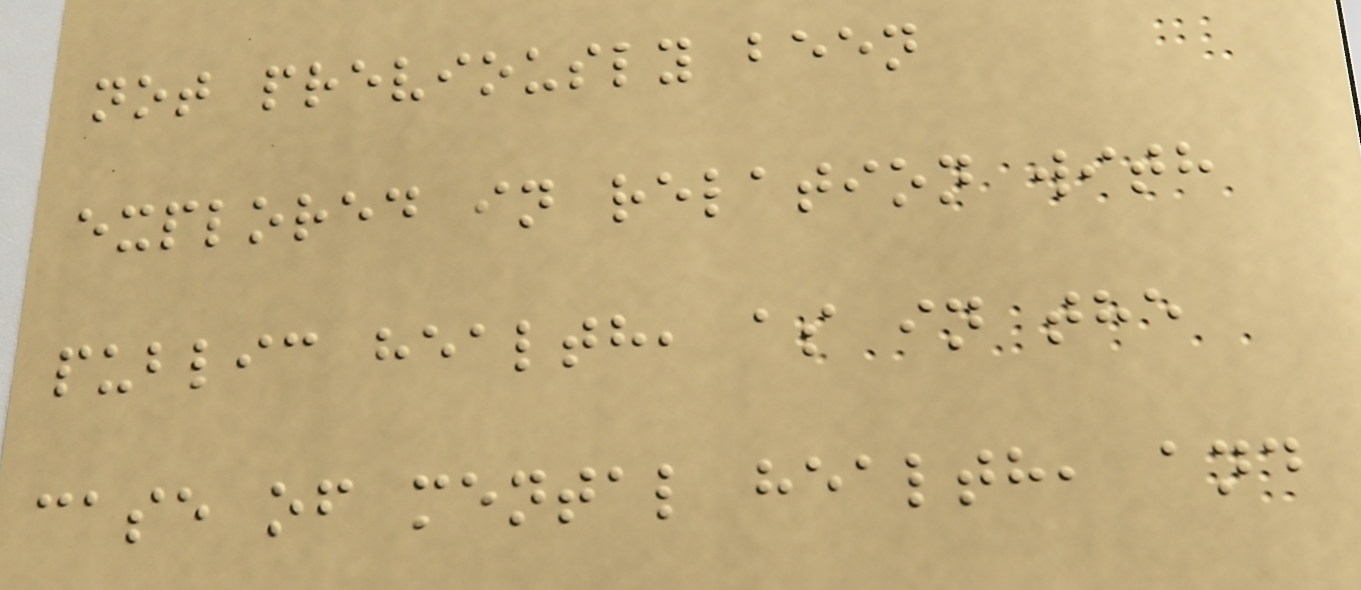not previously been
explored in relation with
public health, as in the
case of mental health, and
